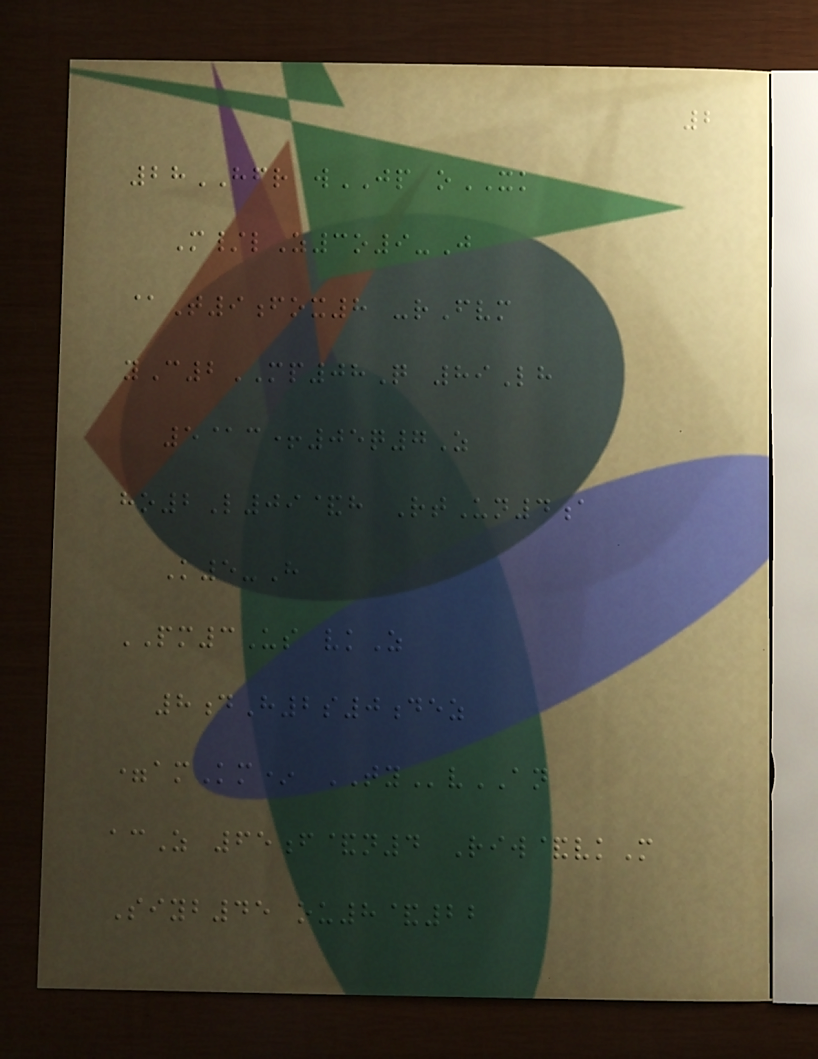2
28HFR wJP oXK
M/lZ3o9-J
@T9fox8 -rFvm
yC2MP08Q 89Lh
5@c+05q7Z
ho2L09&h RtUn4a
K5-H
PM3Us vkZ
8dH2s0dez
=amKm* TYvAN
acZ 65f&n4 Riw&vkM
Siyb45 ou8&22
